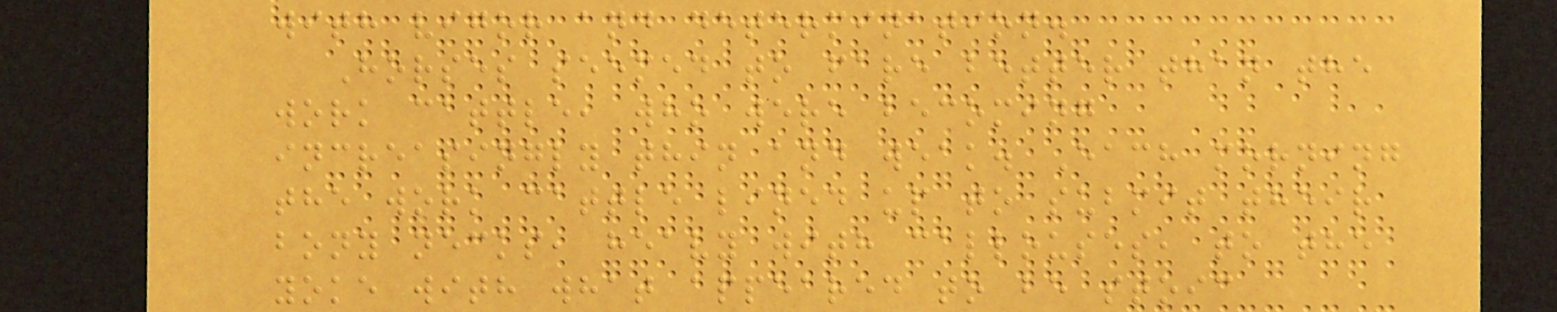with vigor and determination.
Horses seemed to fare better than the
work cattle, who were becoming
increasingly thin and weak. Each morning
the work cattle lined up to submit their
bony necks, heavy with callouses, to the
yoke with what appeared to be stoic
